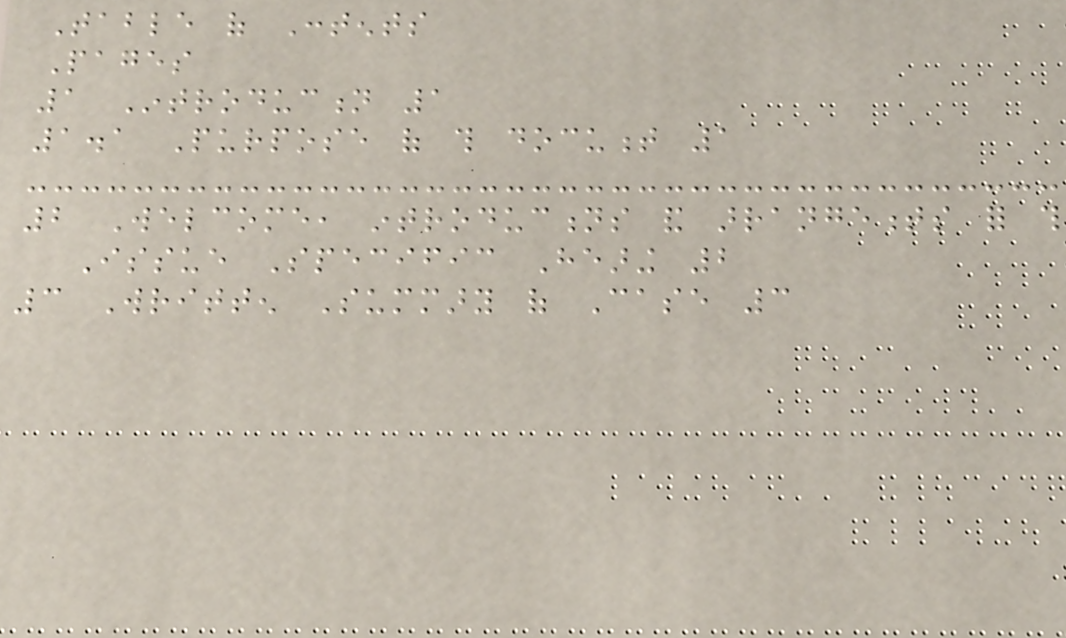Table of Contents
Pages
1 Introduction 1
1.1 Purpose of this document 1
2 Welcome, introductions and arrangements for this
Issue Specific Hearing 2
3 Written Summary of Case 3
